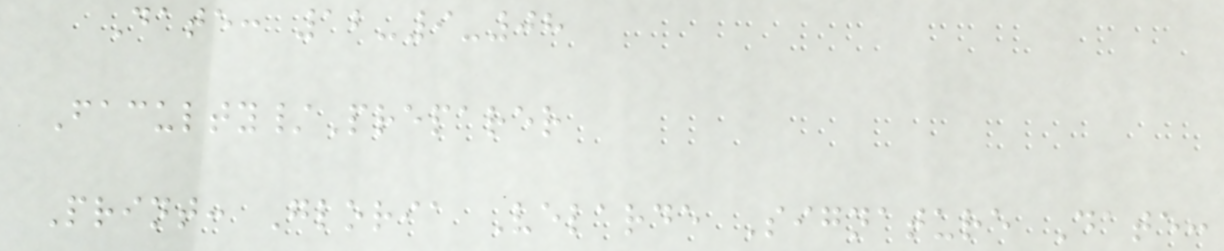Date: 12-9-08
Faculty/Preparer
Print: Gloria Velarde Signature Date:
